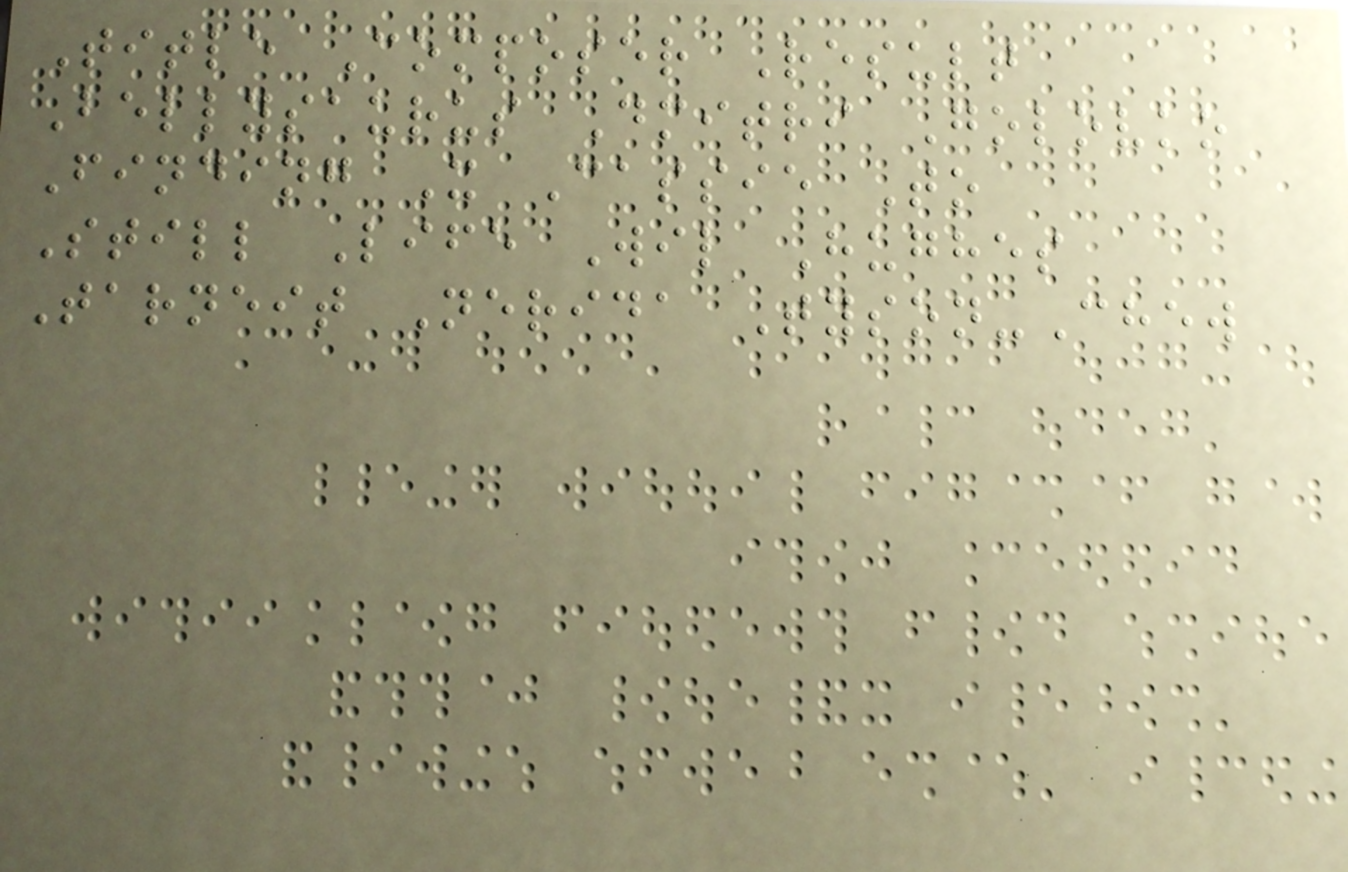Title Composer Result
Bellysaurus Dmitri Golovko
Finding X Cassie To
Still Life Wil Hughes
Tarneit Nerida Tyson-Chew
